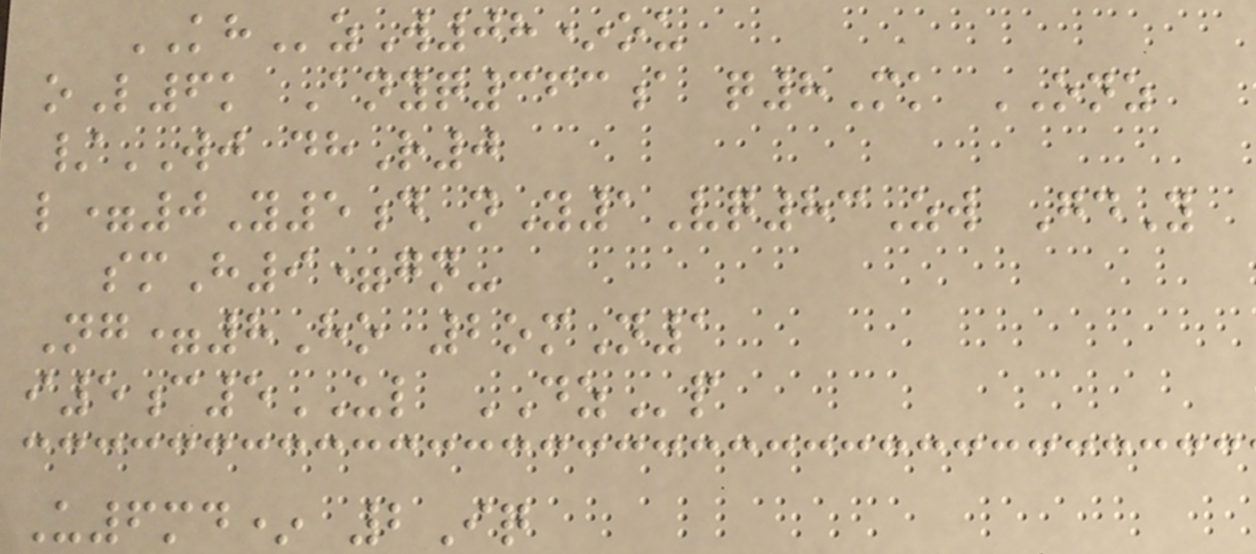KHzW08*ou
oL6k Anyq363a q8Mk ONZ
/WJ dhR0
l=0Y5d nY1Vq83Zw GdY
smH9=gn-
Ng=8Ho 2omN1
i5c5UL DZp
U6md* 2Iq
